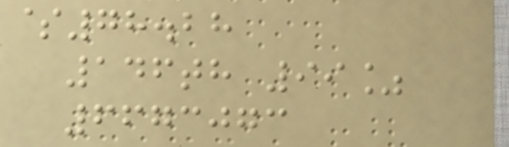$78.28
146th 99%
6673073
